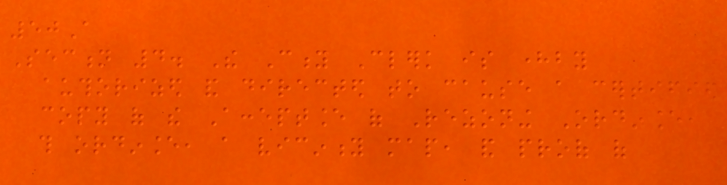50A
Section 4. The City Clerk is hereby
authorized and directed to cause a certified
copy of the Acceptance of Rezoning Ordinance,
this ordinance, a vicinity map, and proof of
